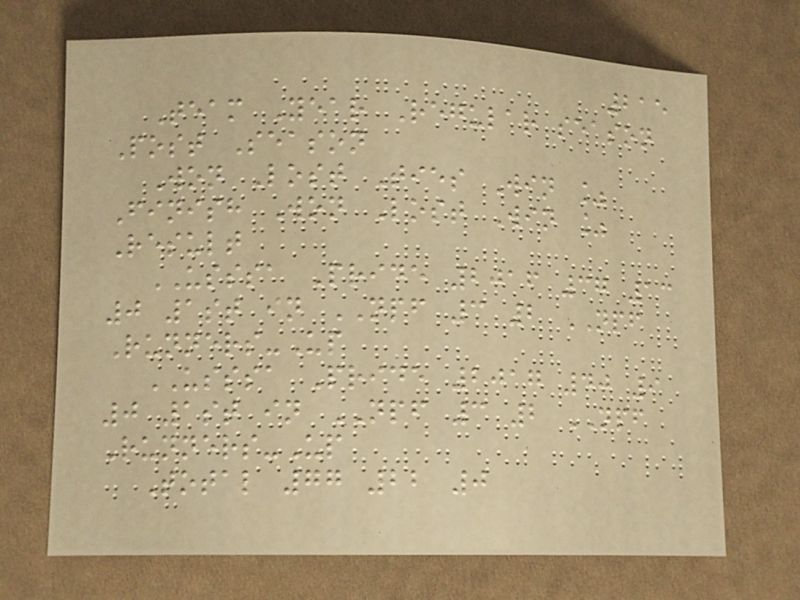215
Team Year Regular season
Post Season
Won Lost Ties Win %
Finish Won Lost Win %
Result
USSSA Pride 2016 37 13
0 1st in NPF 3 2 NPF
Runners-Up
USSSA Pride 2017 40 9
0 1st in NPF 3 2 NPF
Runners-Up
Total 77 22 0
